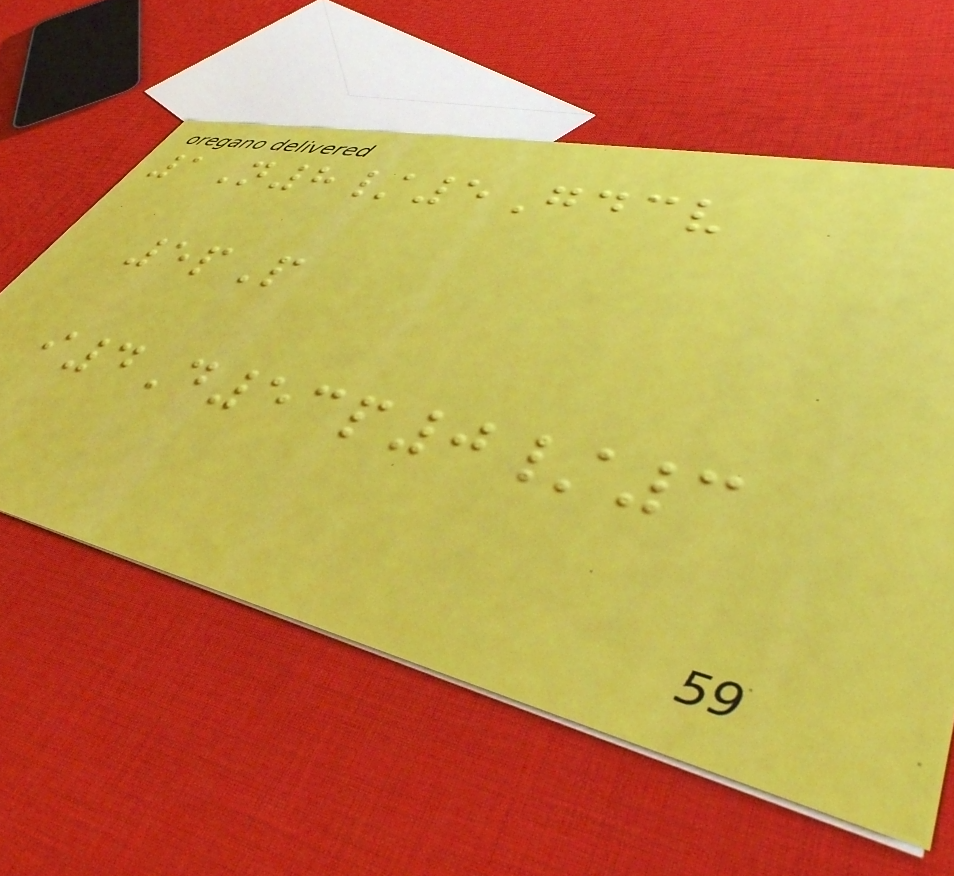1N8/5Gdcv
5pP
i4D53p0/3
